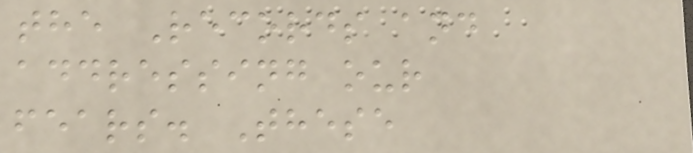the Records and
addressing our
fears. These
